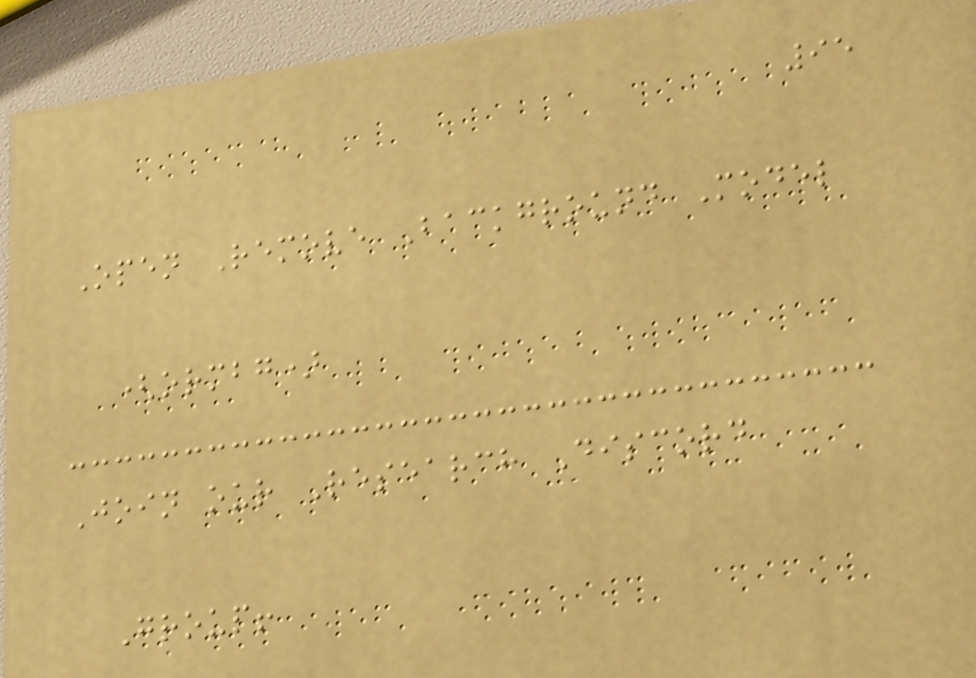95
Open Remove Background Model
(ormbg)
Join our Research Discord
Group!
